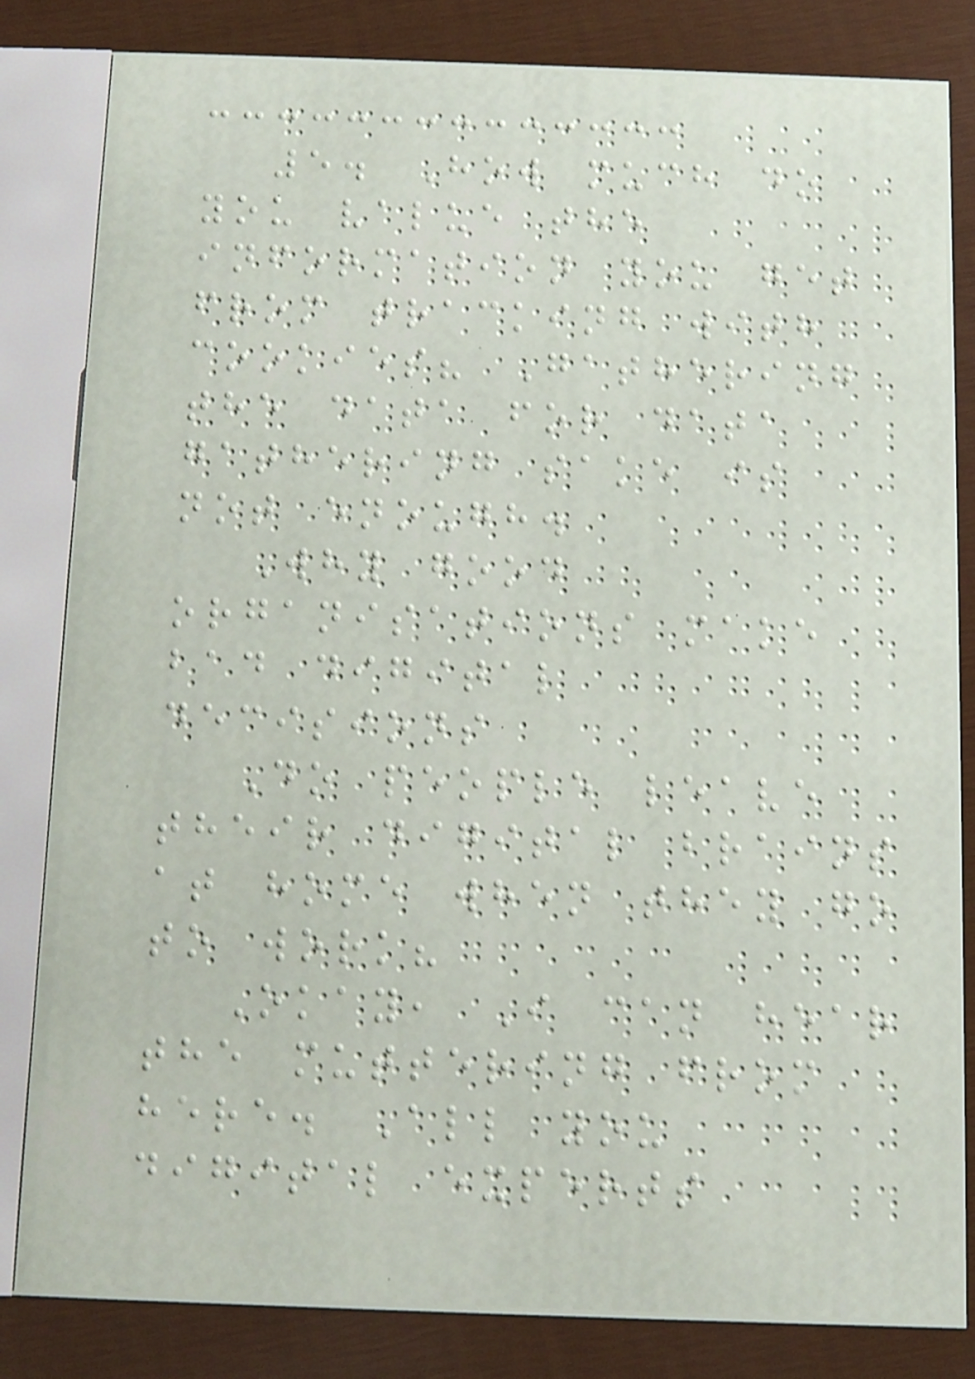5. How much do
you value the
information you get
from tracking with
cookies? Gathering
the data for data
gathering sake is
not enough.
Why good
organisations make
bad digital
decisions
Do people leave
their digital brains
at home when they go
to work?
Okay, I can hear
the muttering from
here. All you
digital experts
